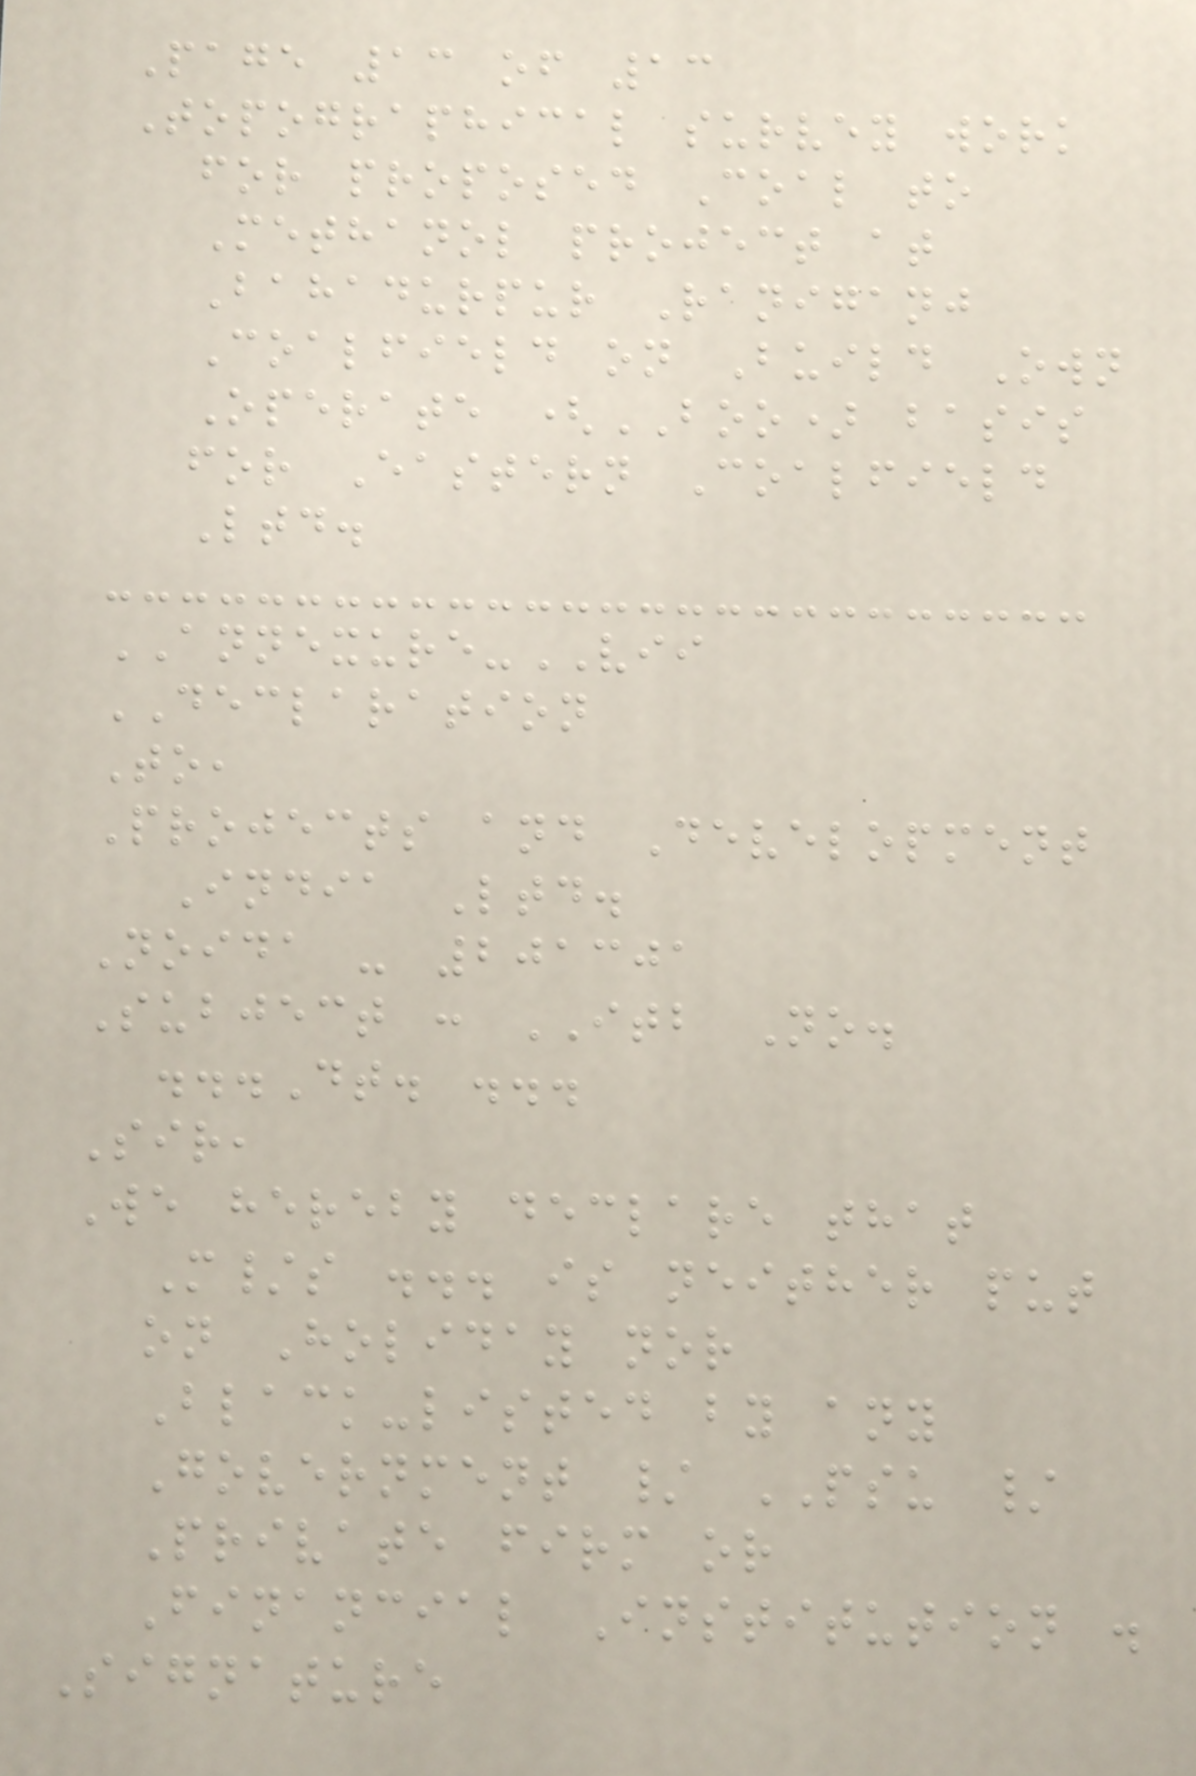Page 13 of 13
Topographical survey work
for proposed Coal to
Methanol project at
Bahadurpur Raniganj
Coalfield on Build Own
Operate (BOO) basis
for Eastern Coalfield
Ltd.
ANNEXURE-VII
DECLARATION
To,
Projects and Development
India Ltd.
Noida - 201301
Subject : ITB No.
...Dt. ...
Sir,
We hereby declare that
M/s ... is neither put
on Holiday nor
Black-listed by any
Government / PSU /
Private firm or
Financial Institution .
Signature
